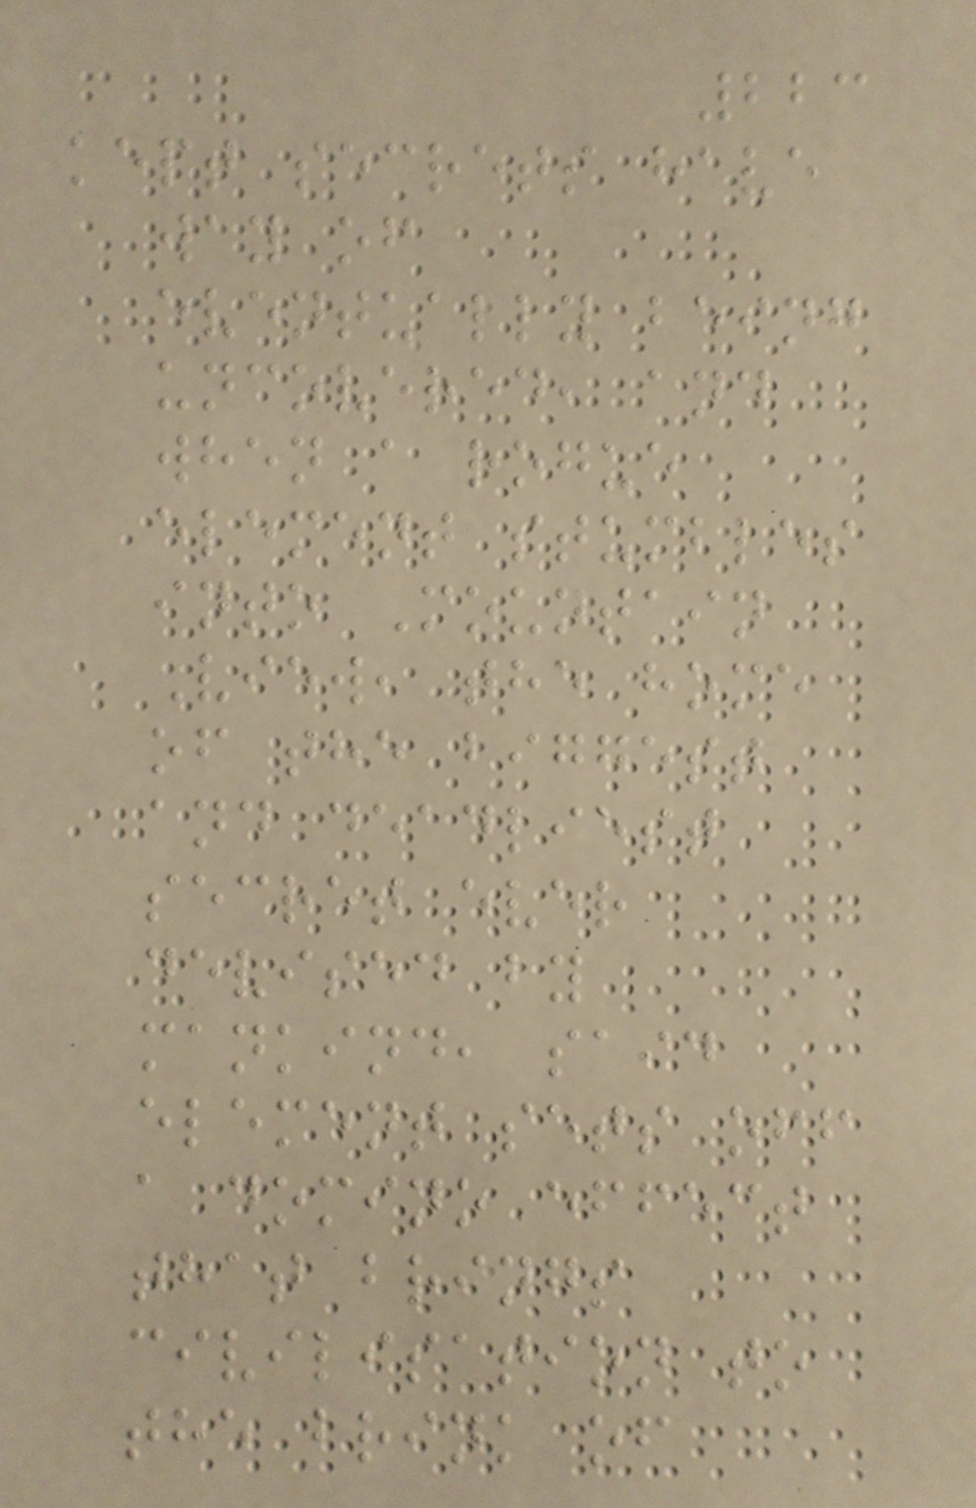223
kept secrets have
way of
eventually being
uncovered, and
when a rogue
element stumbles
into Mountain
View, the home
of the biggest
and deadliest
secret ever
devised by
mankind, said
element sets off
a domino effect
that brings
civilisation to
the brink of
